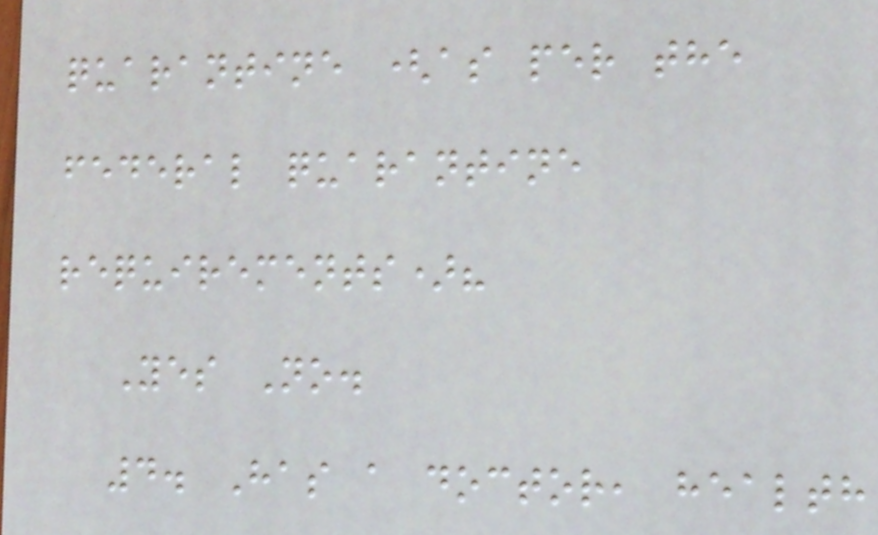quarantine (as per the
federal quarantine
requirements)?
Yes No.
4. Has a doctor, health
